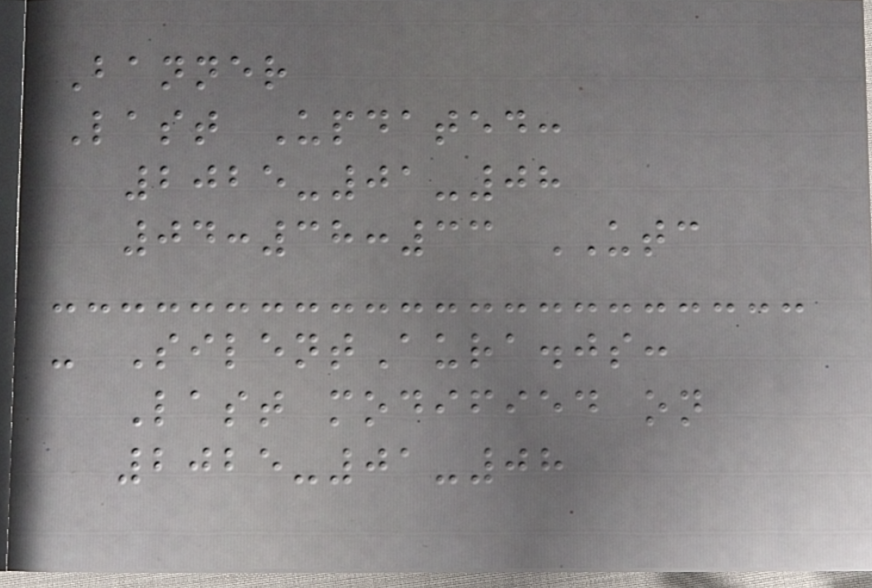Banner
Last Updated:
2025-01-08
04:38:33 UTC
- SilentAura.js:
Last modified on
2025-01-08
